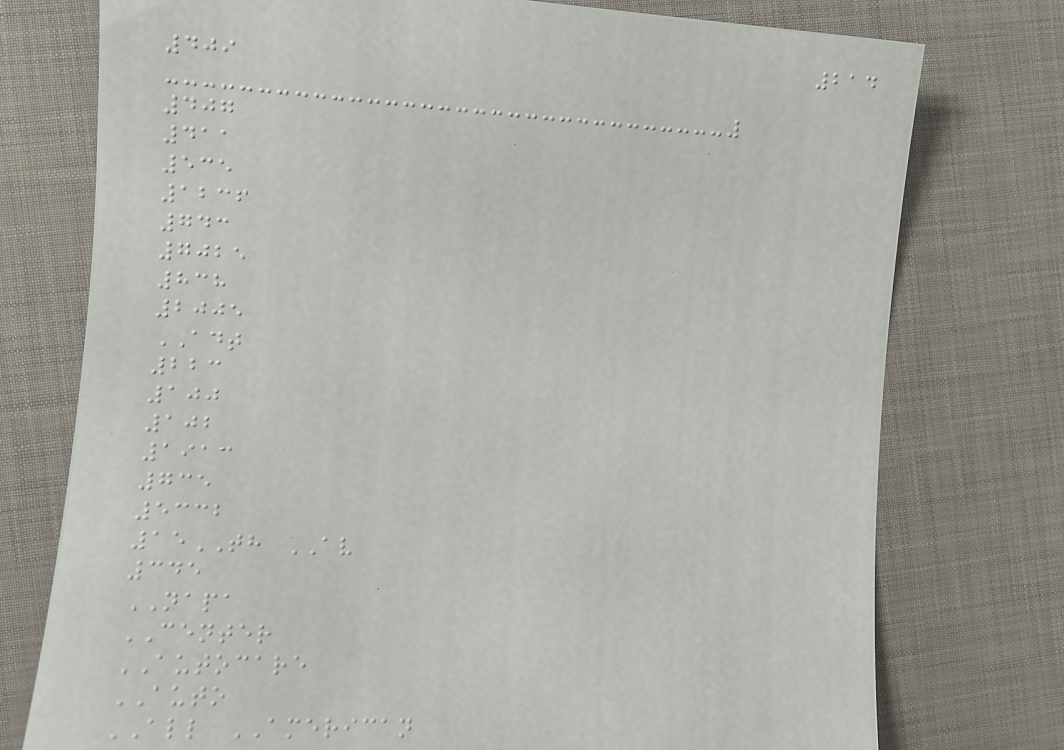214
409
407
411
535
1236
743
7025
838
2005
ADT
223
100
102
1913
735
5332
15TH AV
345
NAPA
CENTER
AUTOCARE
AUTO
ALL AMERICAN
